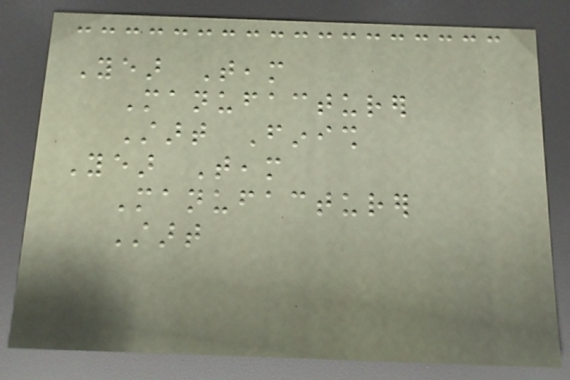Year Team
Manufacturer
Start Finish
Year Team
Manufacturer
Start
